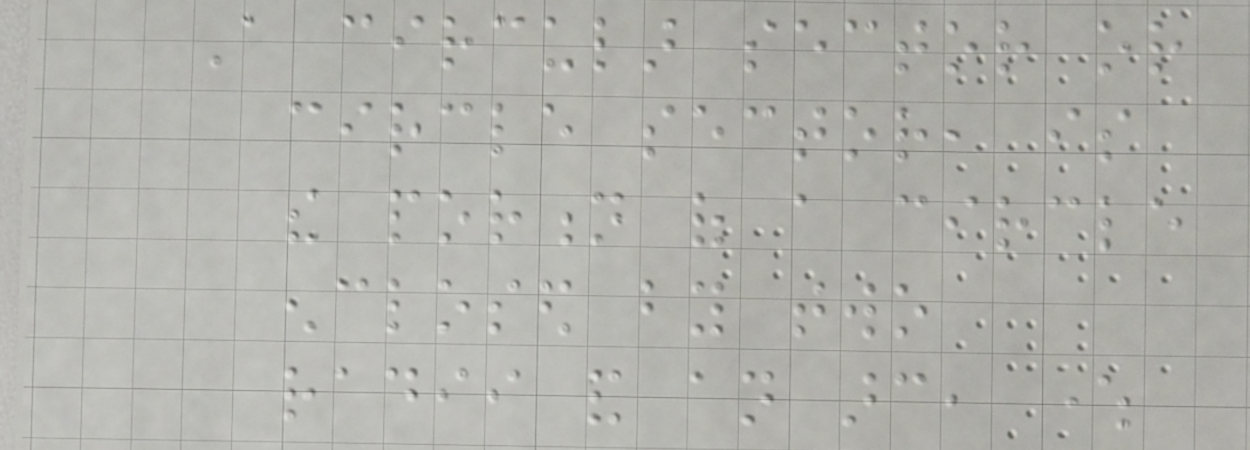A circular sector or
circle sector, is
the portion of a circle
enclosed by two
radii and an arc, where
